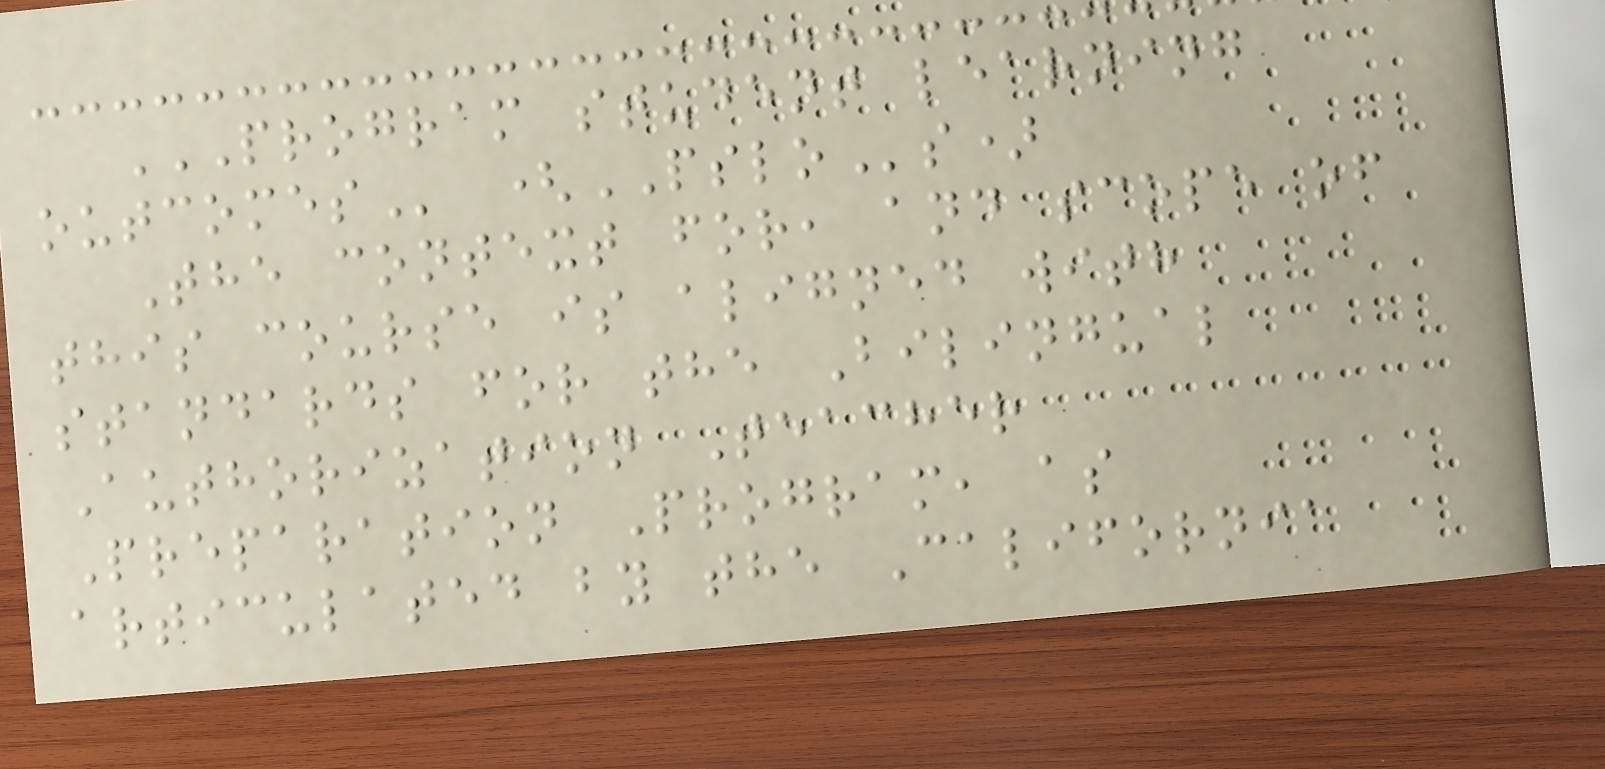PROGRAM STUDENT LEARNING
OUTCOMES (PSLOs)
The context for, and scope of
this course is aligned with
standards for the Bilingual
Authorization Teacher
Preparation Program, as
articulated by the California
